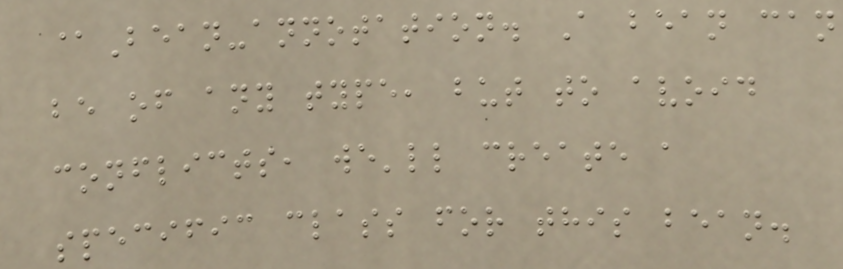@Bean-annotation. A bean can
be of any type, but to avoid
conflicts, we'll create a
specific class for this bean.
